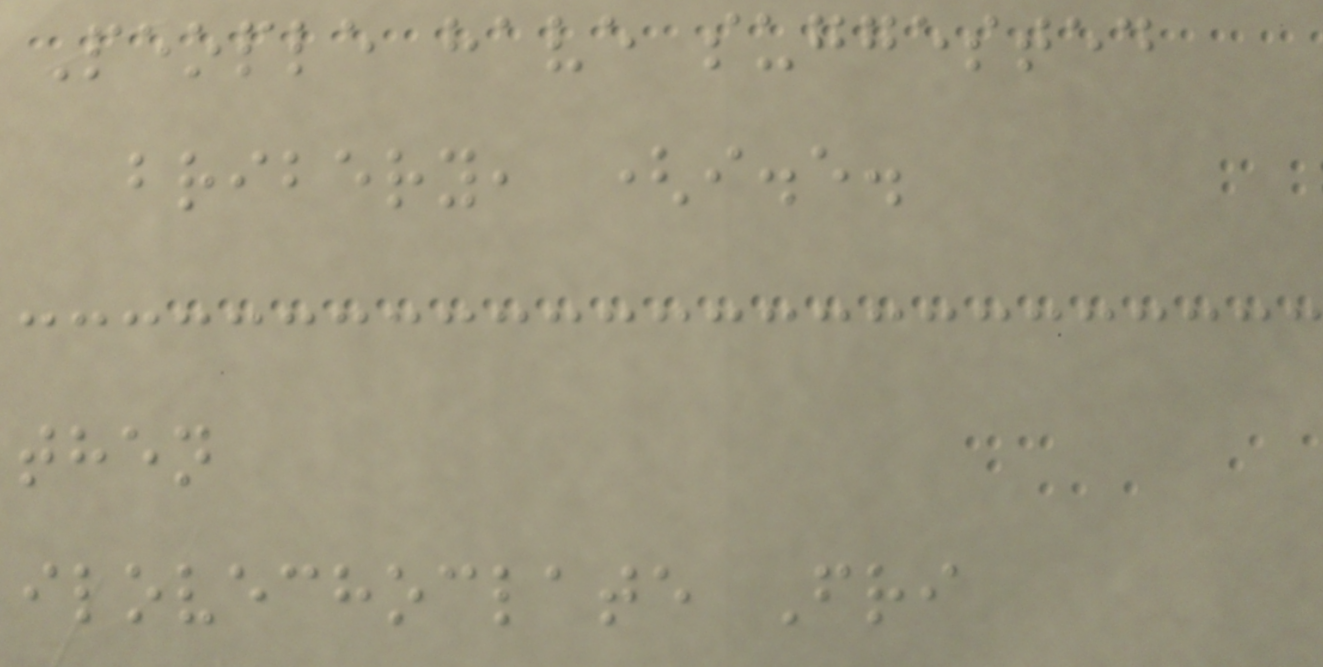People have suggested
bribery, (i.e.
then
ilovechoclate Fri
